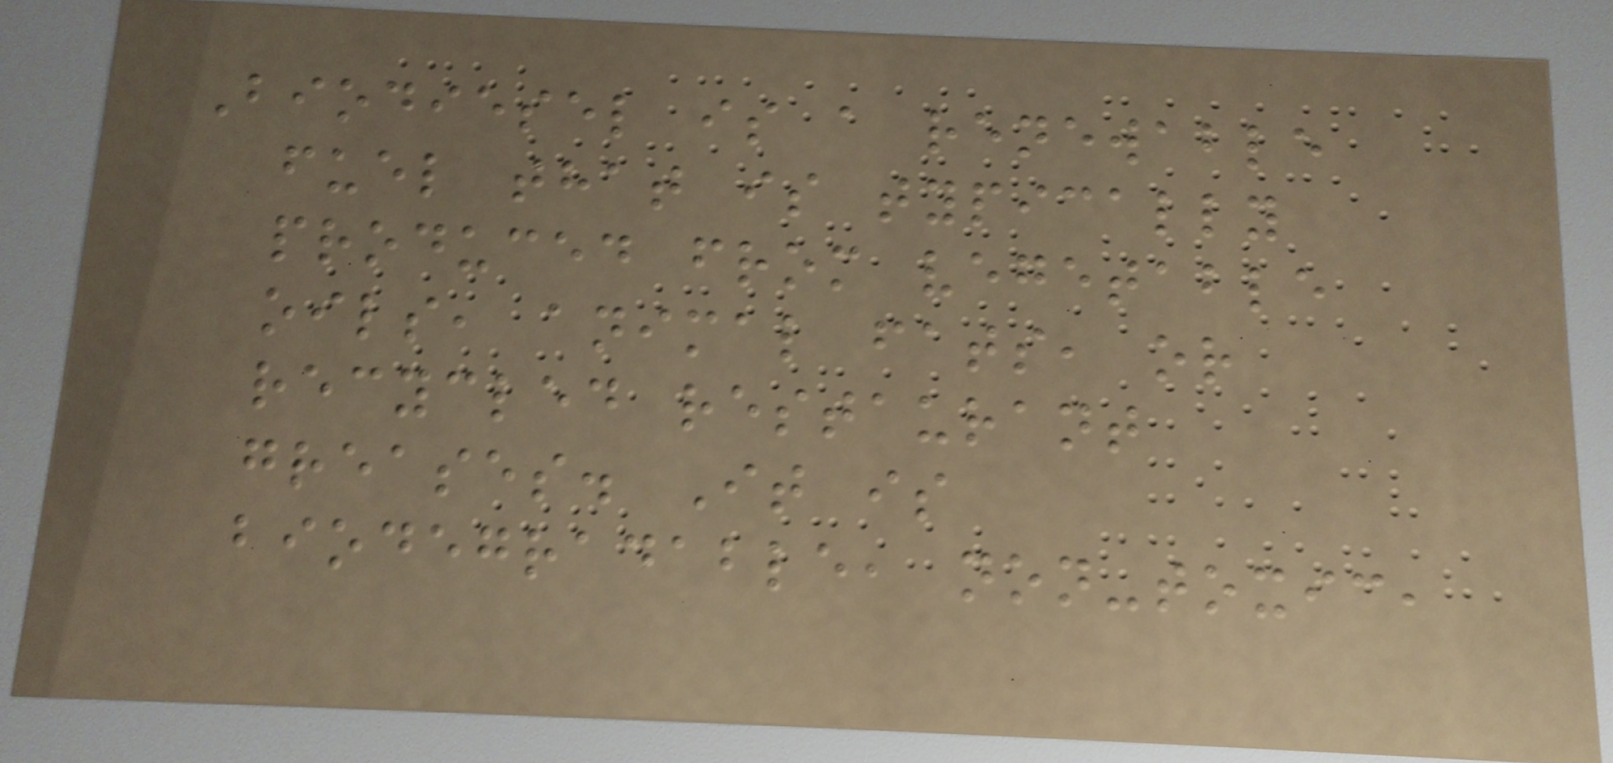Biodiesel is a renewable
fuel that is typically
produced from vegetable
oils, animal fats, or
recycled restaurant
greases. It is
biodegradable, non-toxic,
